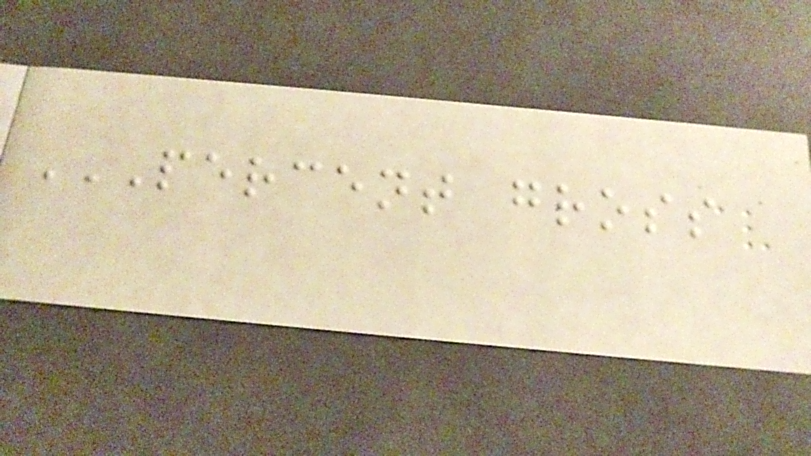PERCENT GROSS
